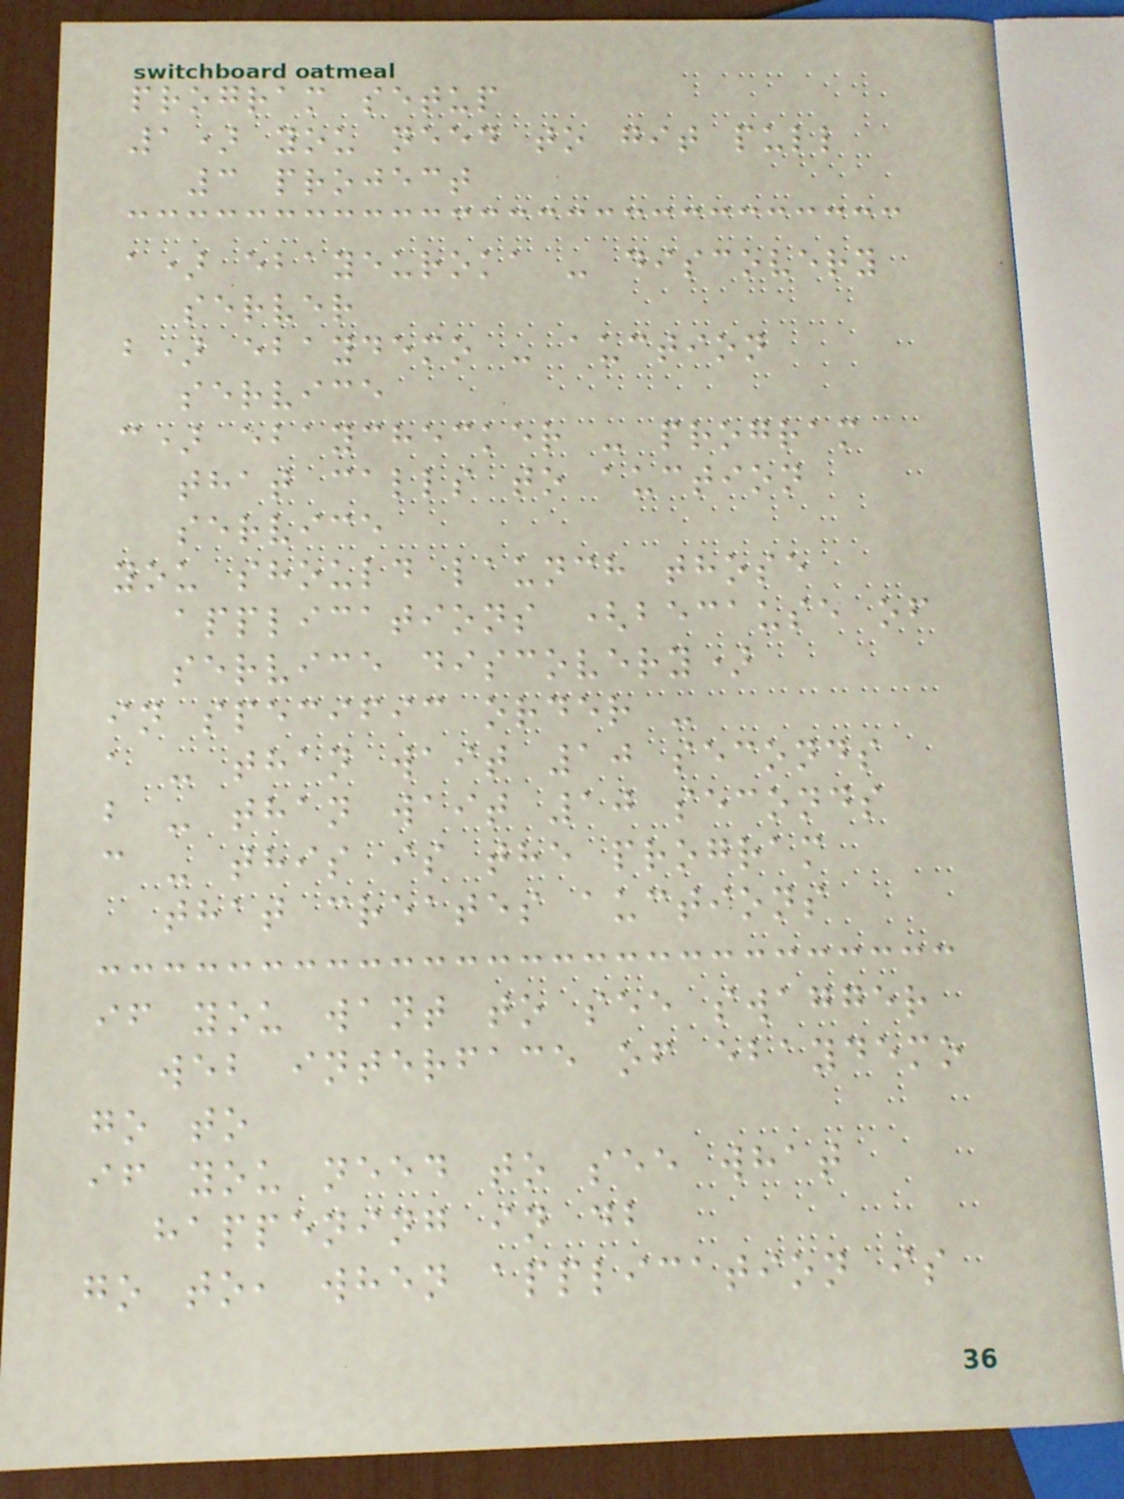program setup
1) you need to git pull
3 project
a) ebayeuroka - discovery
server
b) ebaydemo - auction
service
c) ebaychecker - program
that calls to auction
service
you should launch those
applications (because of
service discovery)
in specific order -
a - than wait 10 seconds
b - than wait 10 seconds
c - this is the program
that creates auctions
if you want to see swagger
web interface of ebaydemo
go to
if you need to see what
happening in db
go to, when application is
